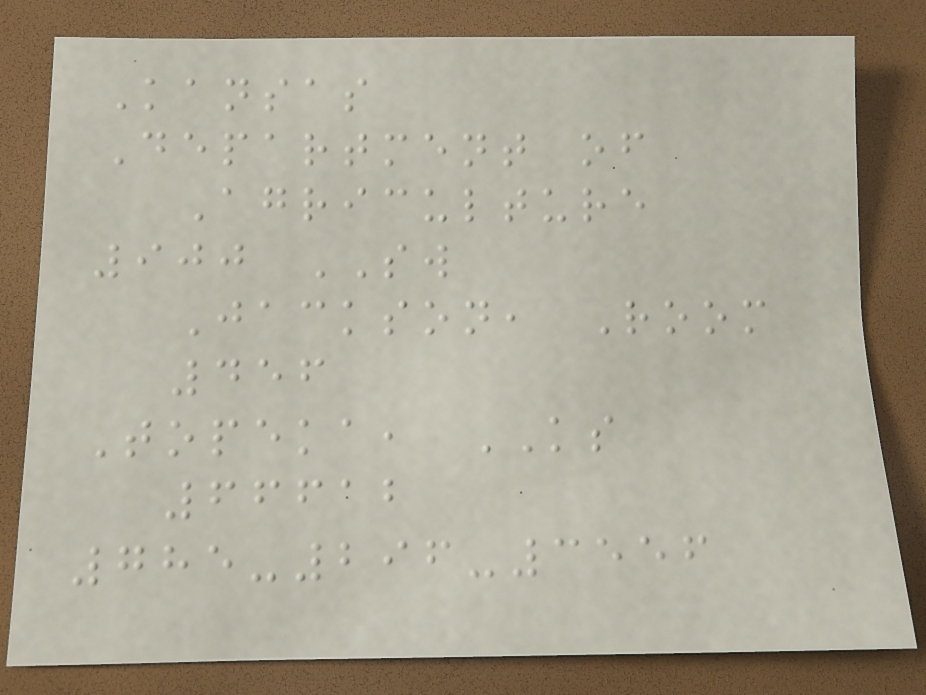Kansas
Department of
Agriculture
900 SW
Jackson, Room
456
Topeka, KS
66612
785-296-3556
